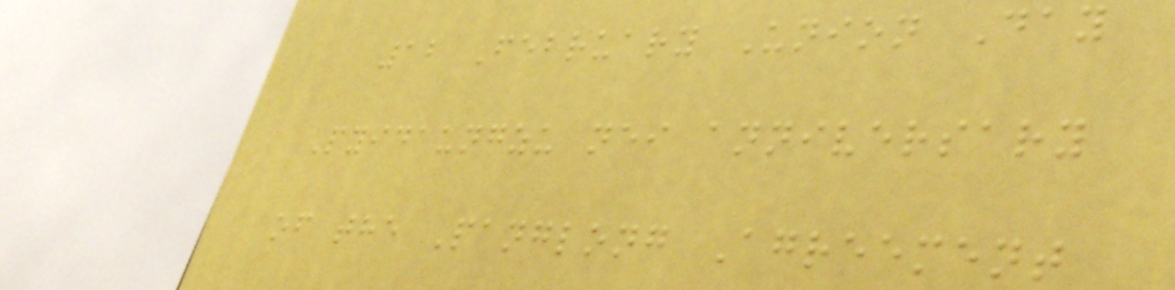12 February Union Day
Pyidaungzu nei anniversary
of the Panglong Agreement
